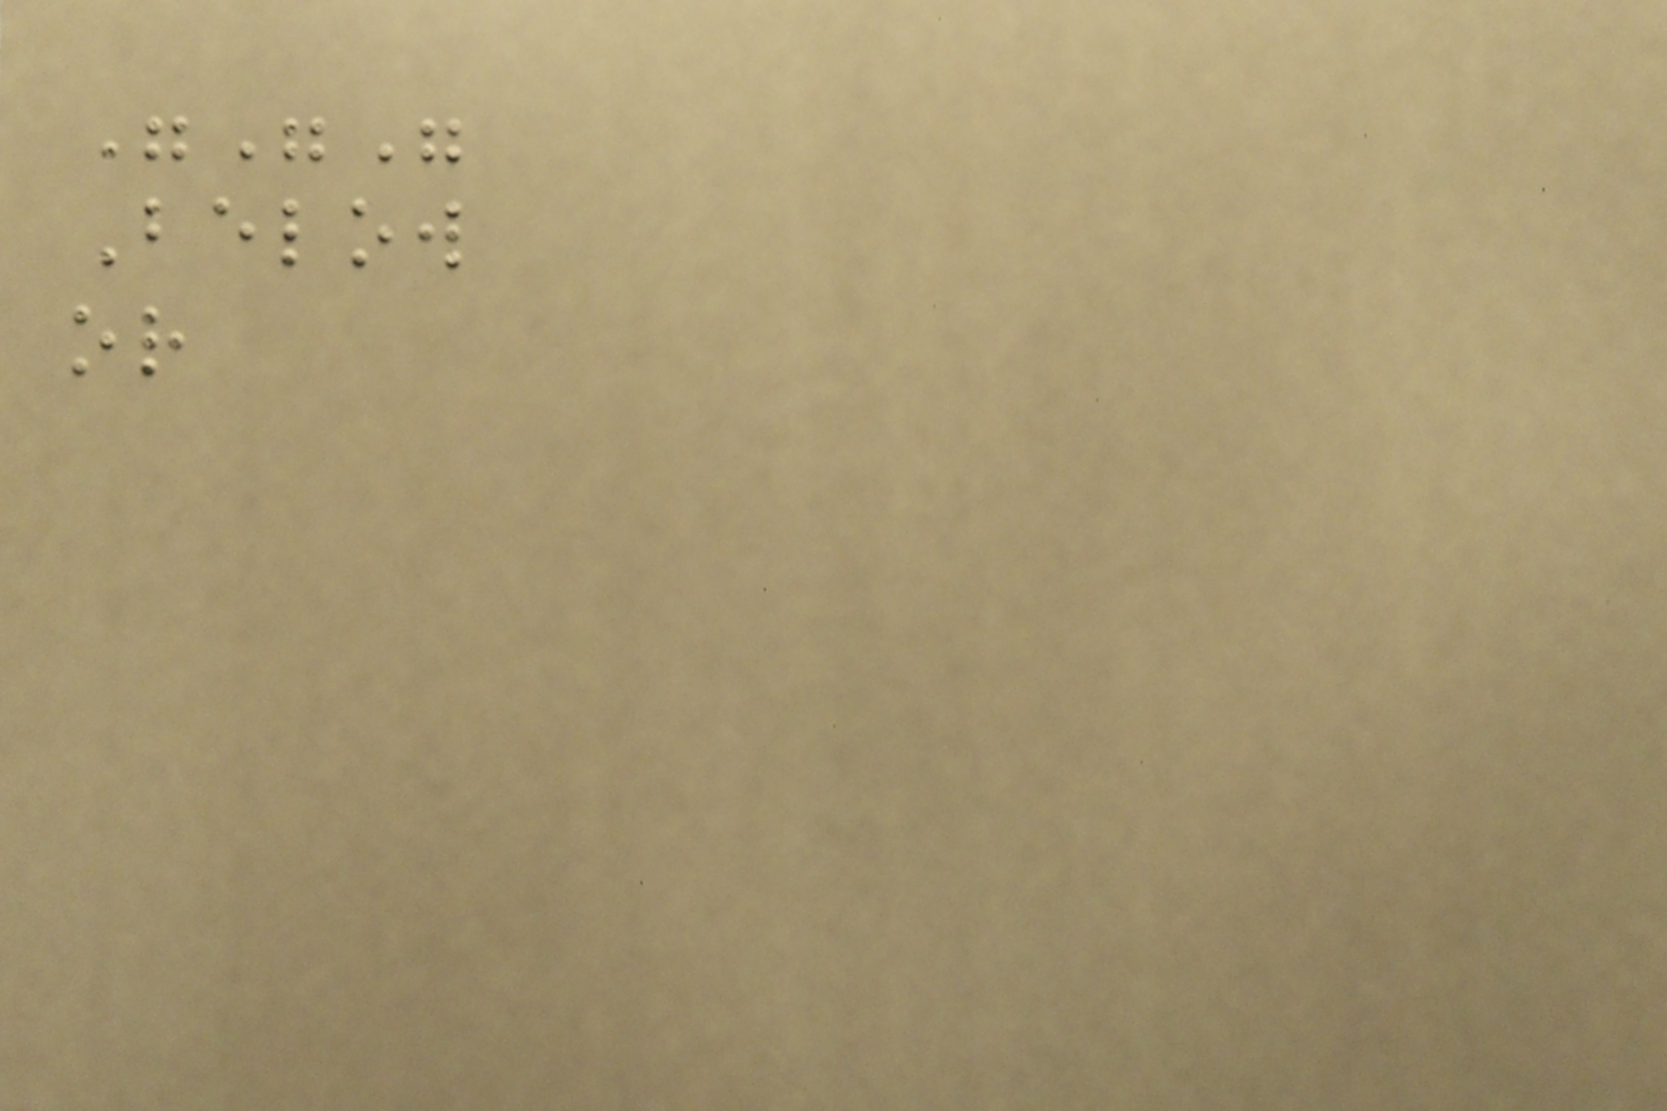"""
Below
or
